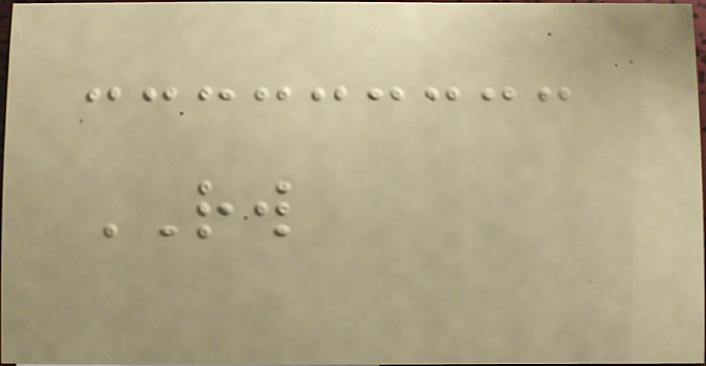RW
